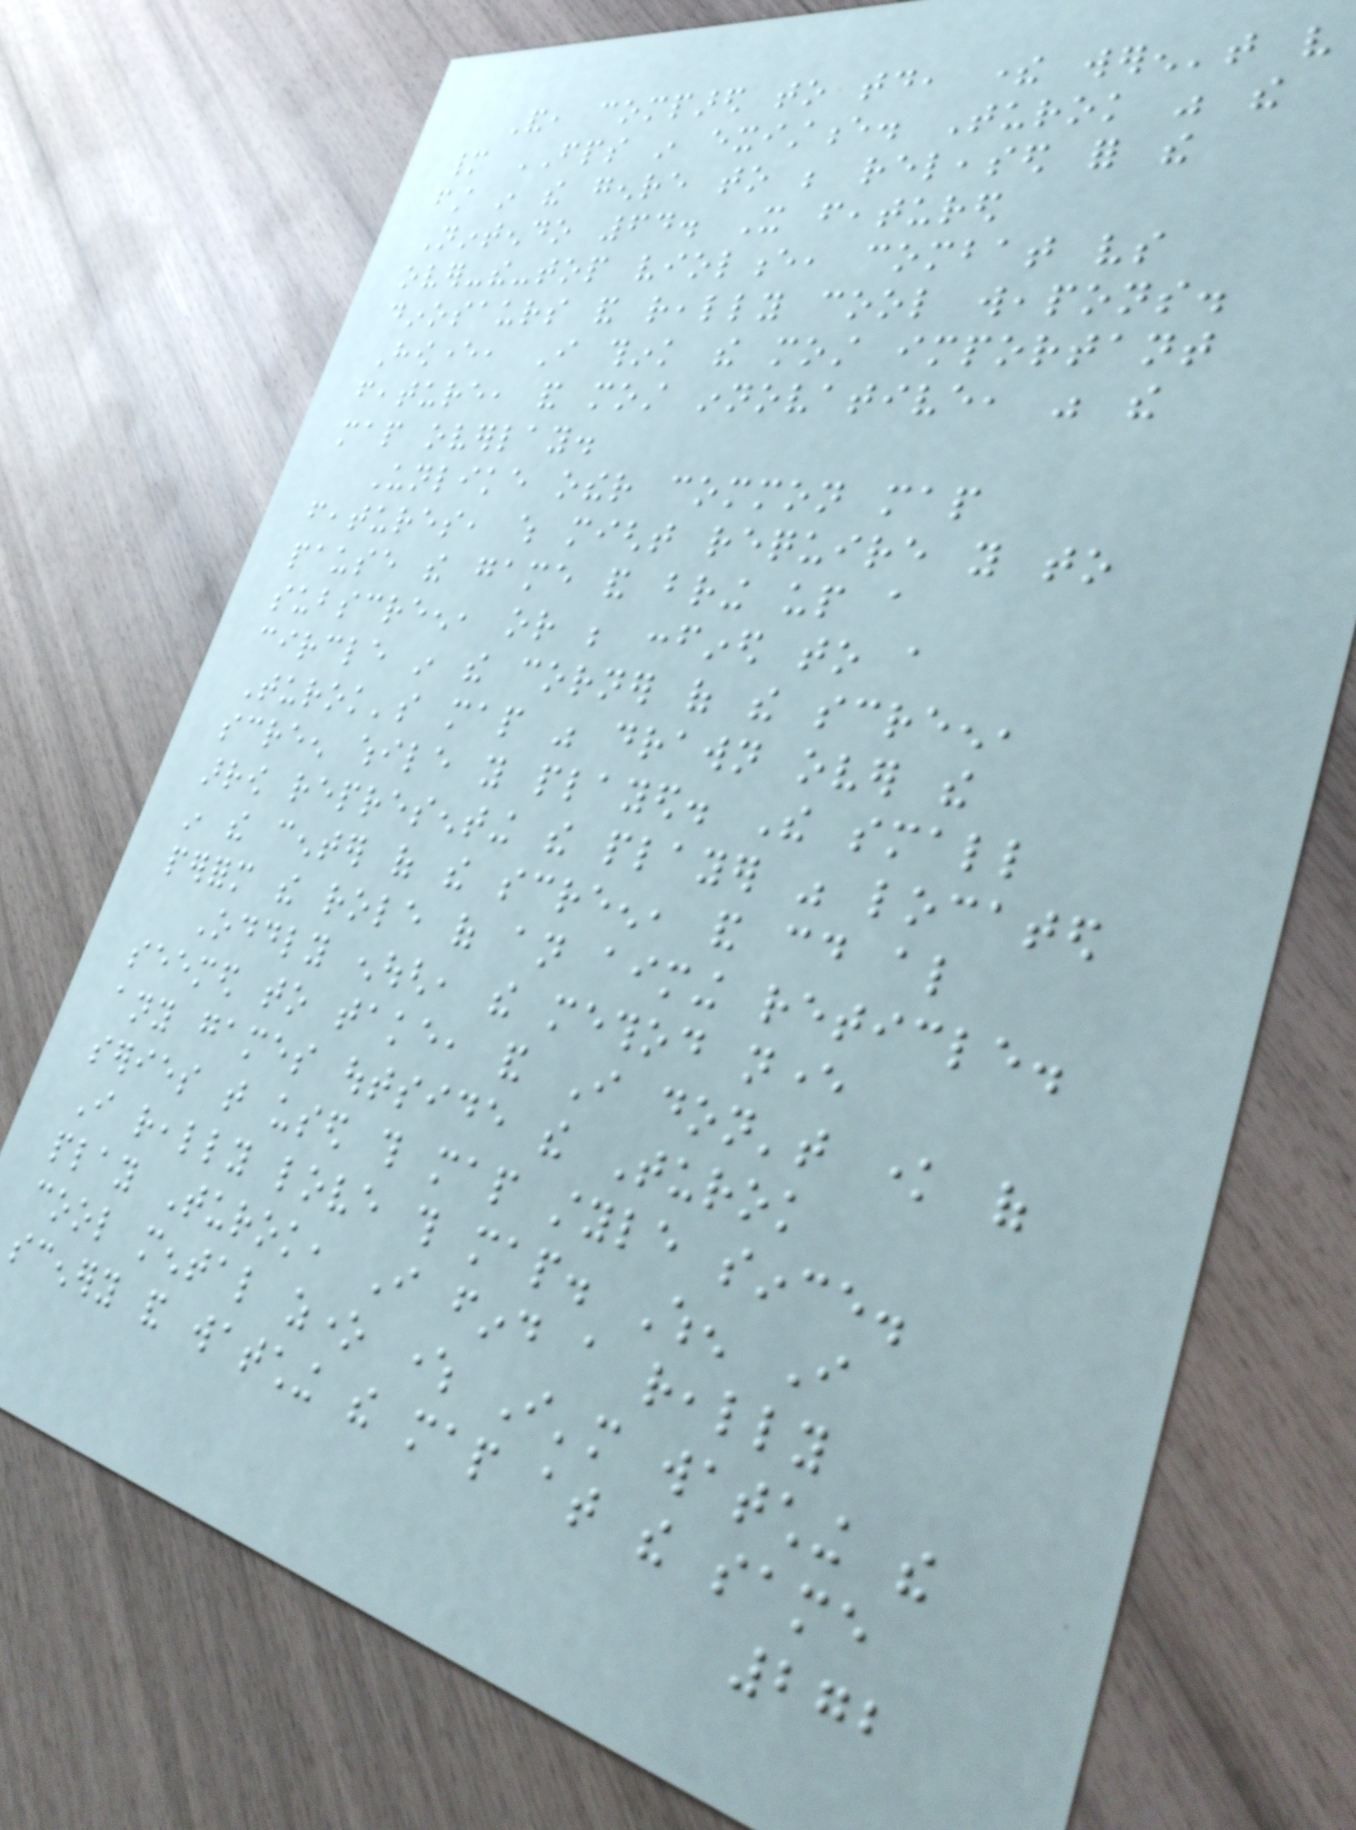And, compared to today, there weren't very
many FPS in existence. Turok was the
first in the genre to be released for the
Nintendo 64. It featured
over-the-top violence, combat vs
dinosaurs and really cool weapons.
However, I think the most important
feature, and most innovative, was the
map overlay.
Unlike other common map
features, which might require you to
pause the game and bring up a
subscreen, or be confined to a
circle in the corner of the screen,
Turok's map was drawn over the
screen while you played. The small
arrow representing the player was located
in the center of the screen, and could also
perform the role of an aiming reticle.
Oddly enough, the method never
seemed to take, and I don't know of
any games outside the Turok
series that used this map style since.
I really love this map. When I
play Turok, I find a really
cool mental zone where I'm watching the
scenery and watching the map at the same
272
